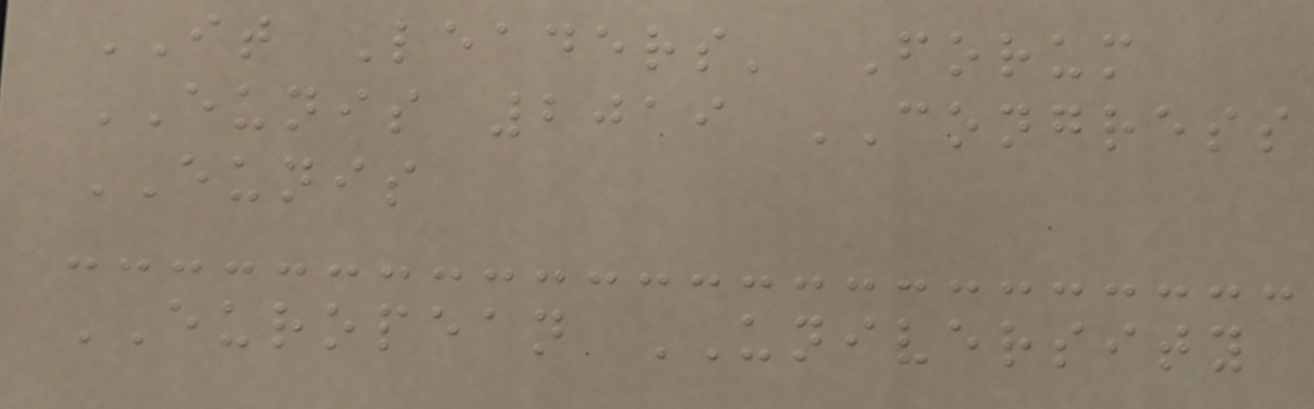IT Leaders' Forum
EUNIS 2019 CONGRESS
EUNIS
EUROPEAN UNIVERSITY
